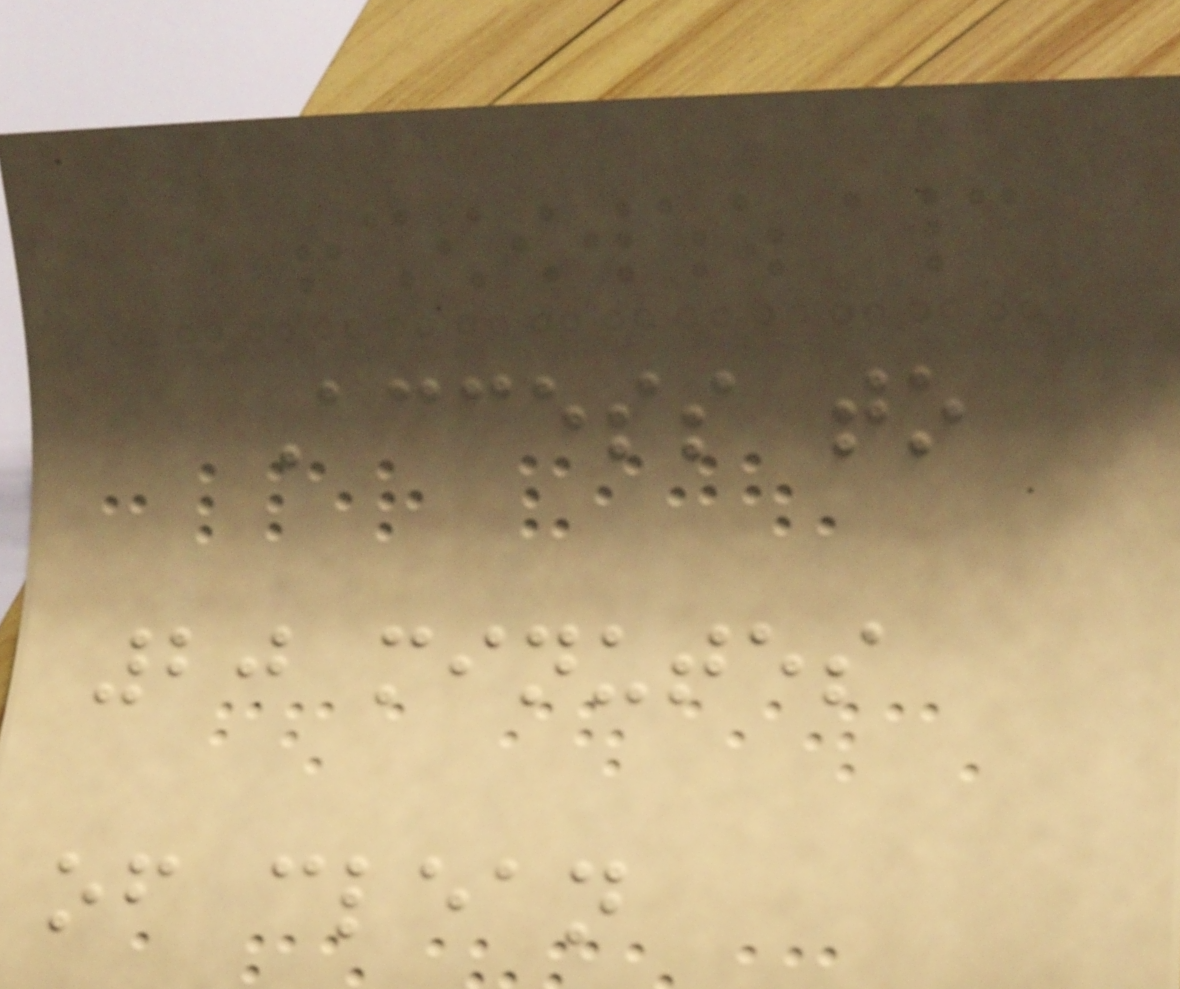Access to
20 minutes
of clean
